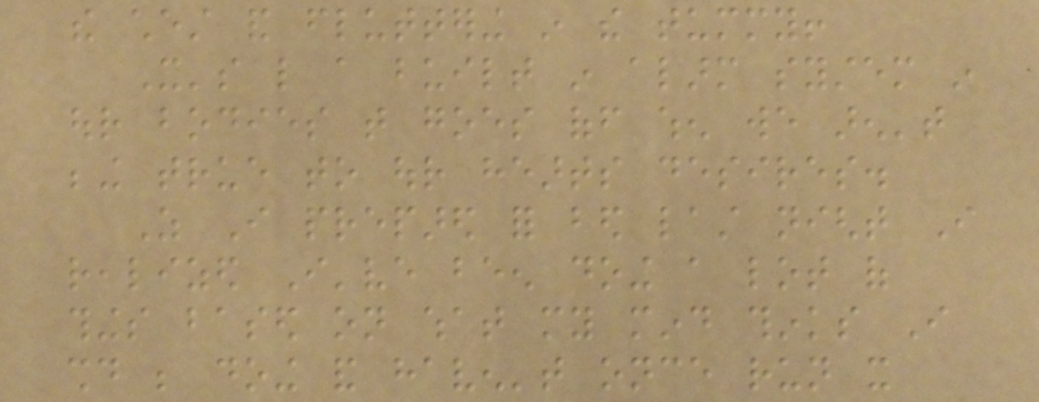the chest and fluttering in the tummy!
It's like a built in alarm system in
our bodies that goes off when we aren't
being true to our hearts desires.
As I prepared for bed last night I
realized I've been doing a lot of
things based on what my mind thinks I
should be doing and haven't once run it
